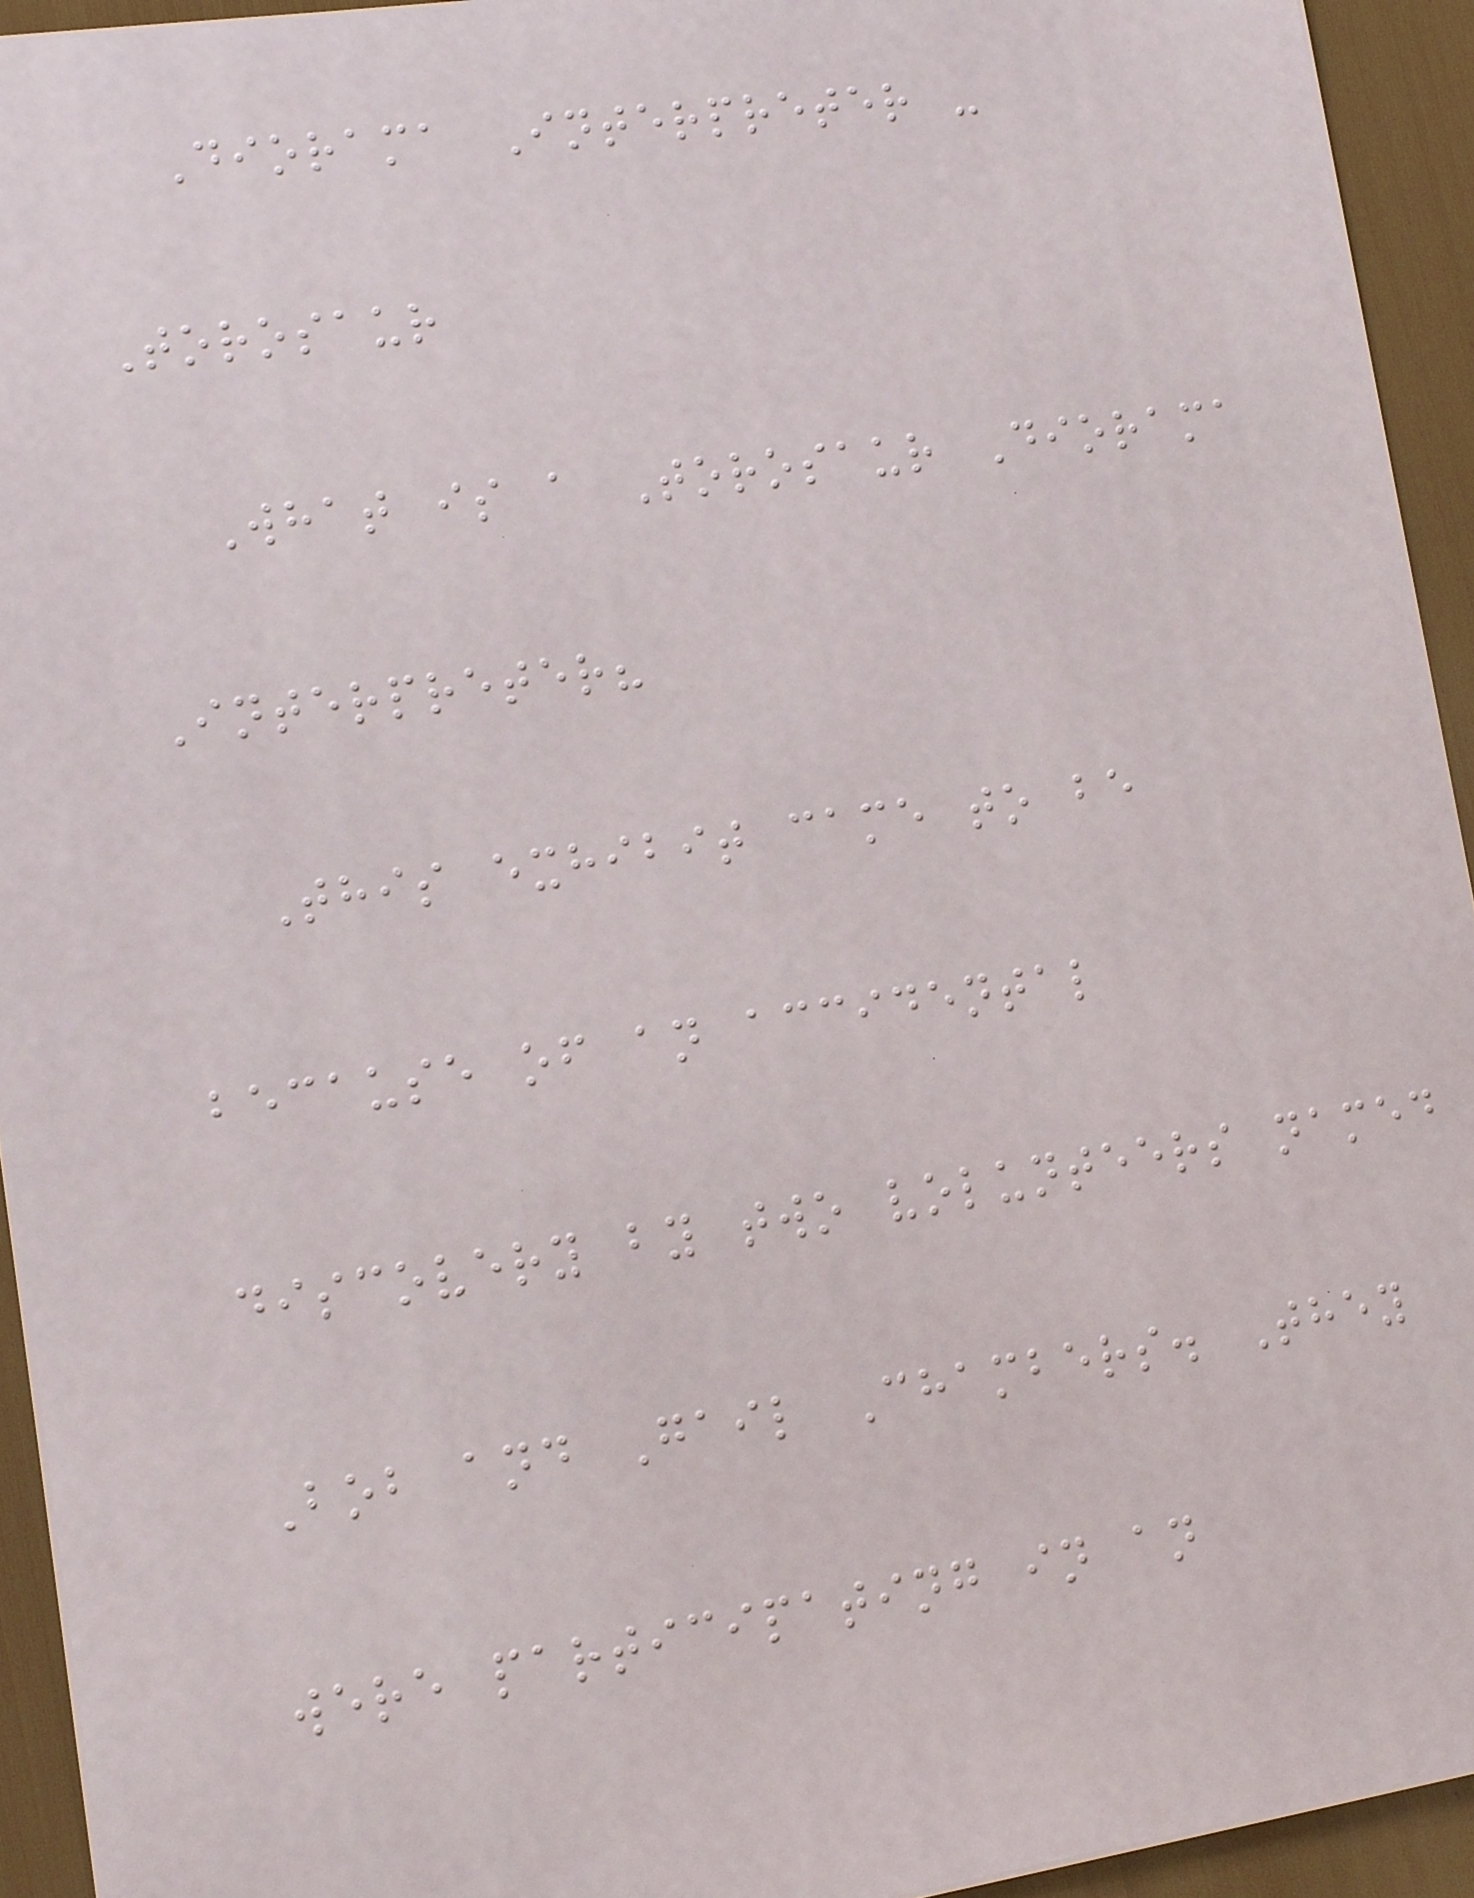Diorama Interpreter -
Torosaur
What is a Torosaur Diorama
Interpreter?
This exhibit came to be
because of an accidental
discovery by two volunteers named
Bob and Gail Chambers. They
were participating in an
